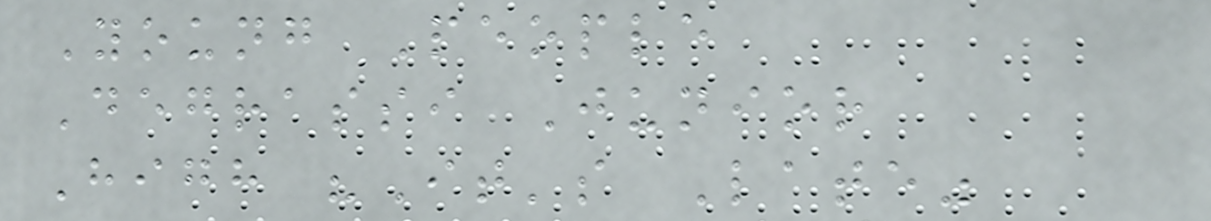Young People
Degrassi Junior
High "It's Late"
